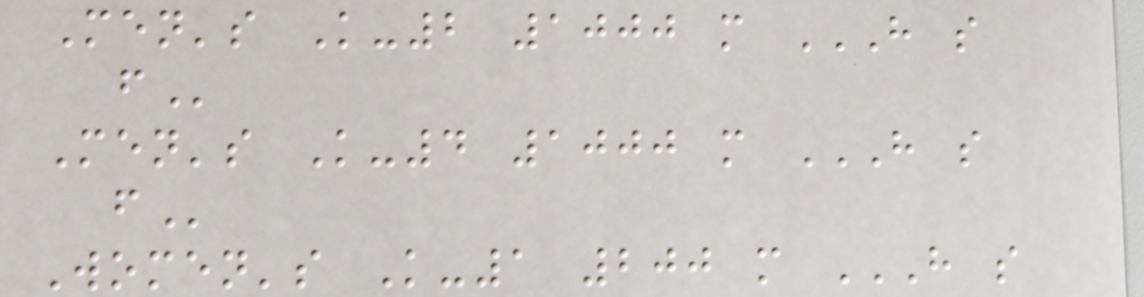Men's K-2 1000 m H S
F
Men's K-4 1000 m H S
F
Women's K-1 200 m H S
